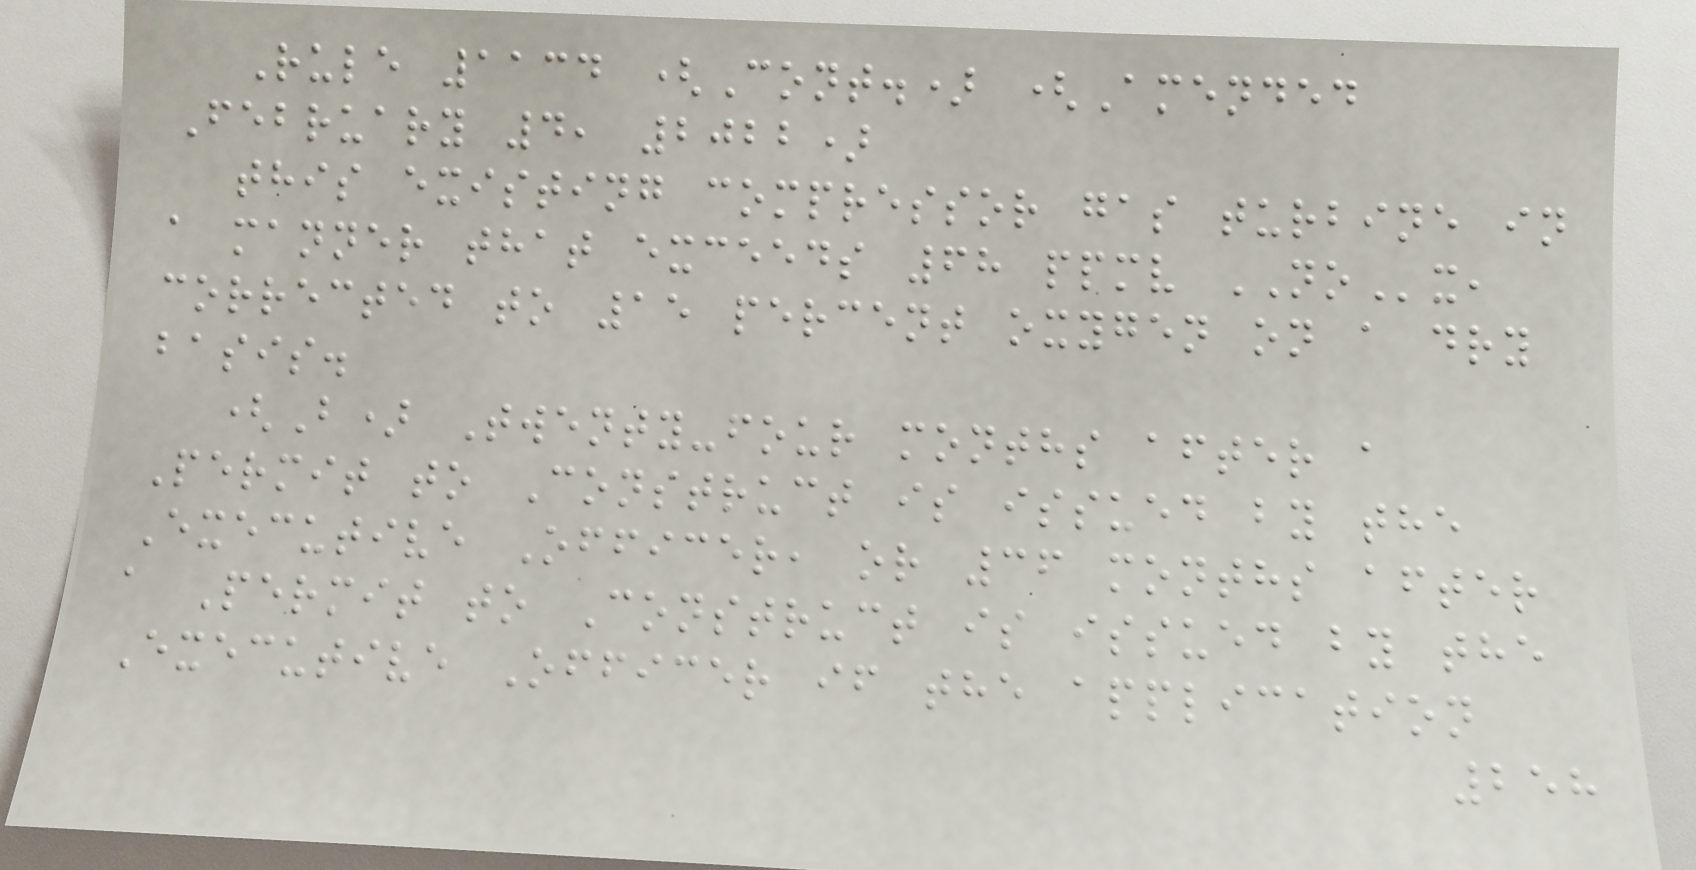Rule 1134 (Cont.) (Amended
February 4, 2022)
this existing compressor gas turbine in
a manner that exceeds 68 ppmv NOx,
corrected to 15 percent oxygen on a dry
basis.
(B) Twenty-four months after a
Permit to Construct is issued by the
Executive Officer, or 36 months after
a Permit to Construct is issued by the
Executive Officer if the application
258
